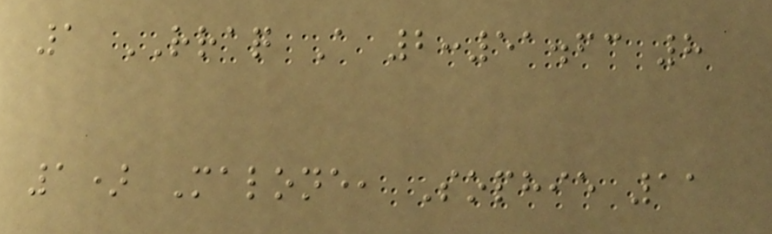1 RRAQ A 2:51.63 8
1) Malone, Sophie 11
